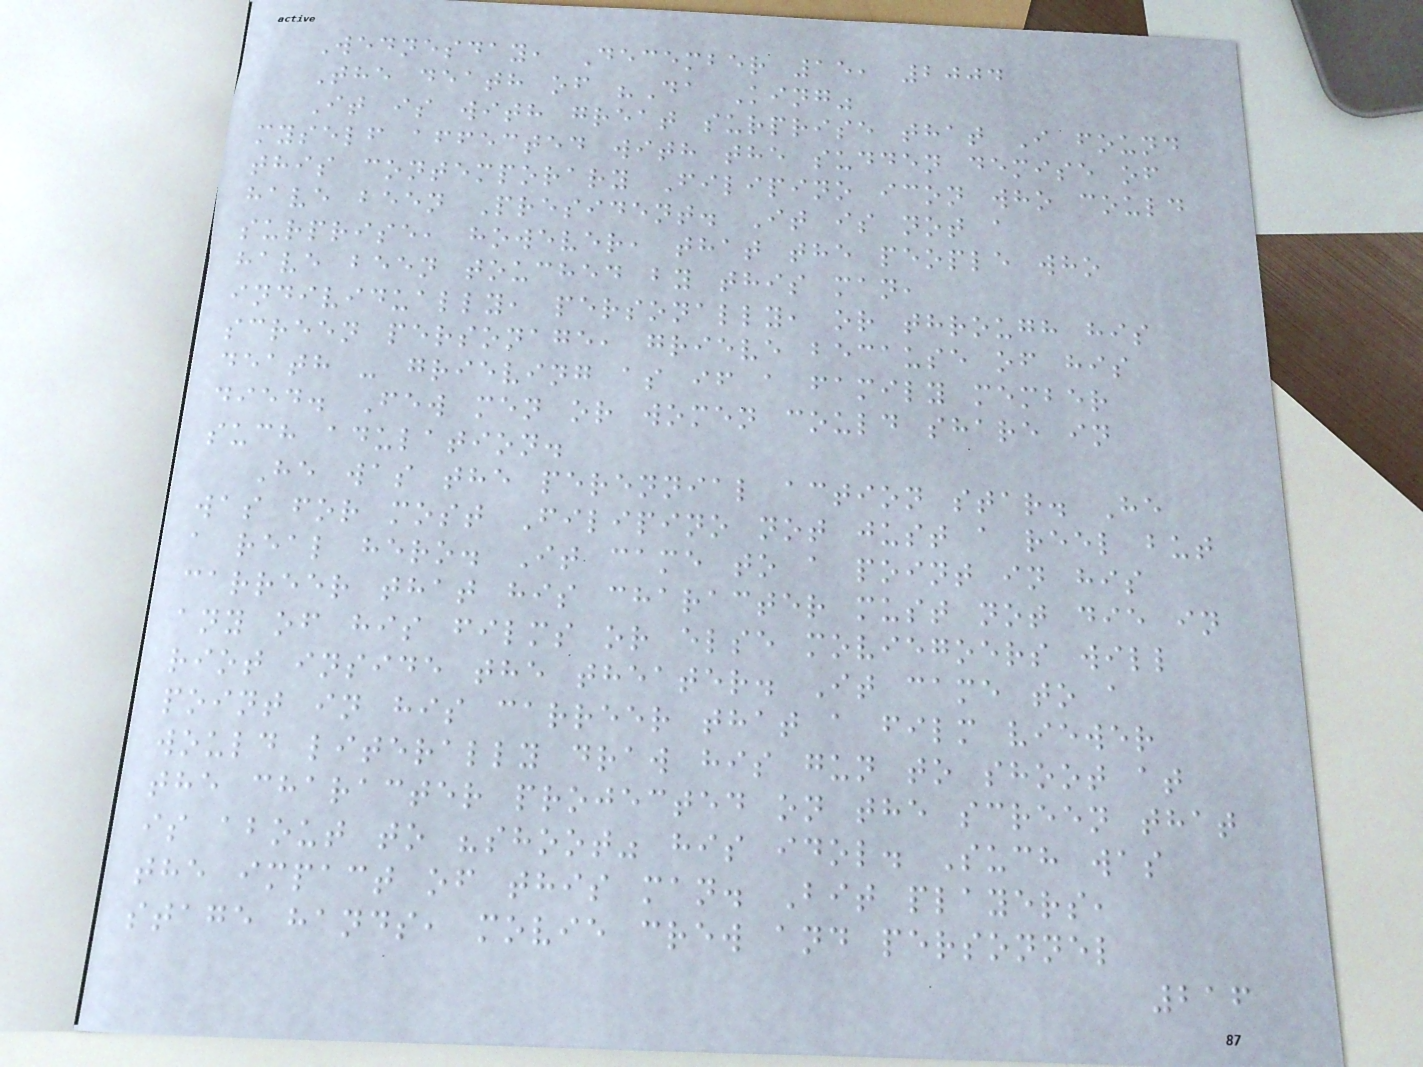Wednesday, December 15, 2004
The death of "Da King"
It is with great surprise that I found
myself affected with the sudden demise of
this contemporary Filipino icon who could
have been President. It is not a
surprise, however, that the people who
have been touched by this man,
individually, personally, or through his
screen personage, grieve because of his
death - grieving as if a family member
died. Few men or women could share in
such adulation.
He was the perennial action star. He
was for most Filipino not just a reel but
a real hero. It came to a point in his
carreer that his character must not die in
any of his films or else moviegoers will
riot inside the theater. It came to a
point in his carreer that a film viewer
would literally draw his gun to shoot at
the character projected on the screen that
is about to "shoot" his idol. Such was
the impact of this man. Bit players,
stage hands, movie crew and personnel
216
